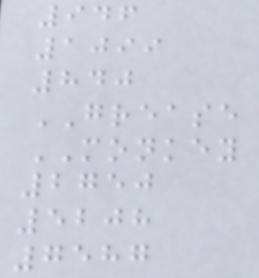946
1099
840
GREASE
MONKEY
2750
5208
7587
